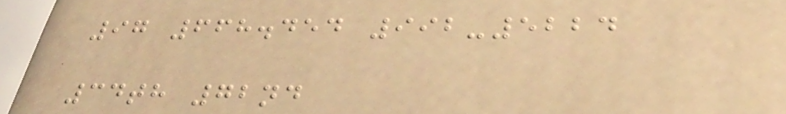97 668.454 992-5224
34th 72nd
